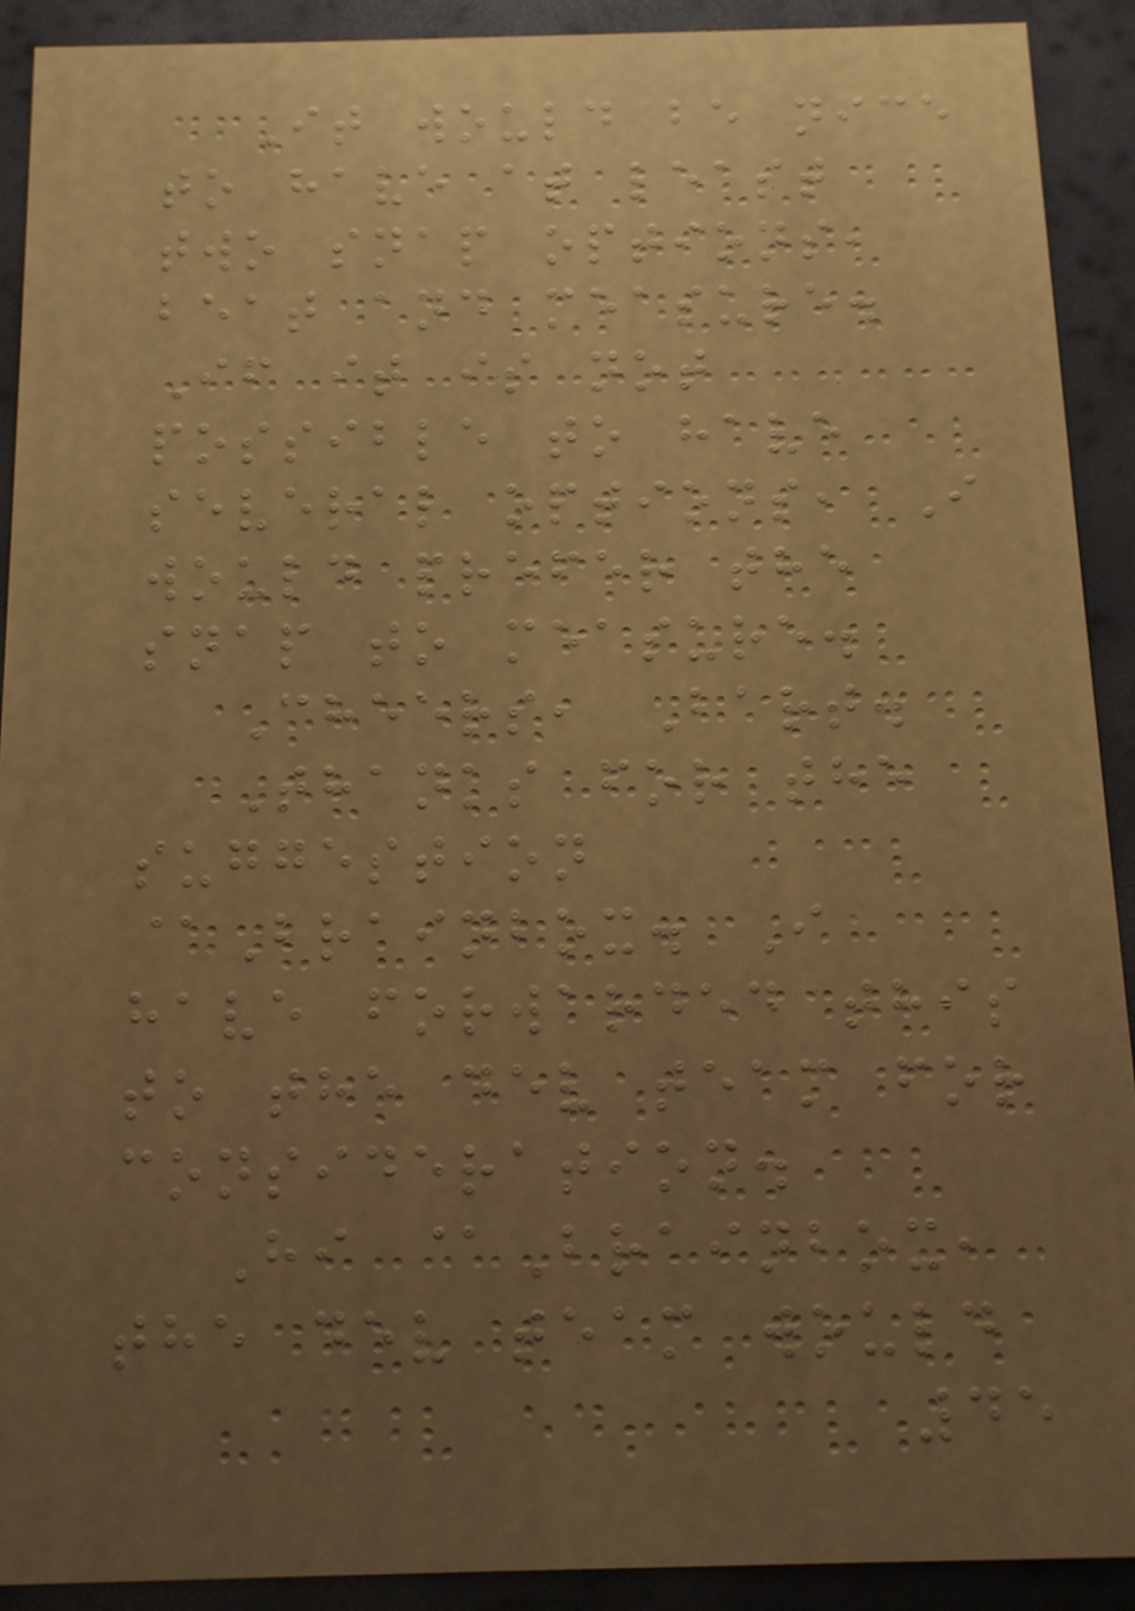It would be nice
to have at least
two snap options,
beat and measure.
If it is not
possible to have
several options, I
would prefer the
snap to measure.
Cheers, Bart.
Thanks for the
suggestion
@Brainbox. I
have forwarded this
to the dev team for
consideration.
Hi @Brainbox,
the dev team would
45
